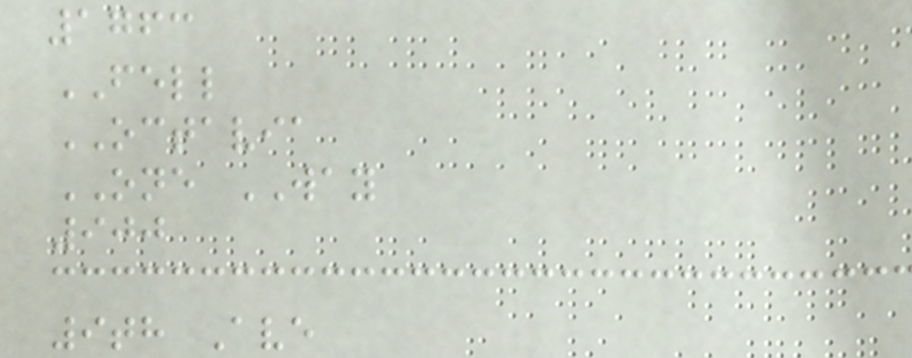1763
FELL
OCTAVIA
ONE WAY
900
9th Ave
